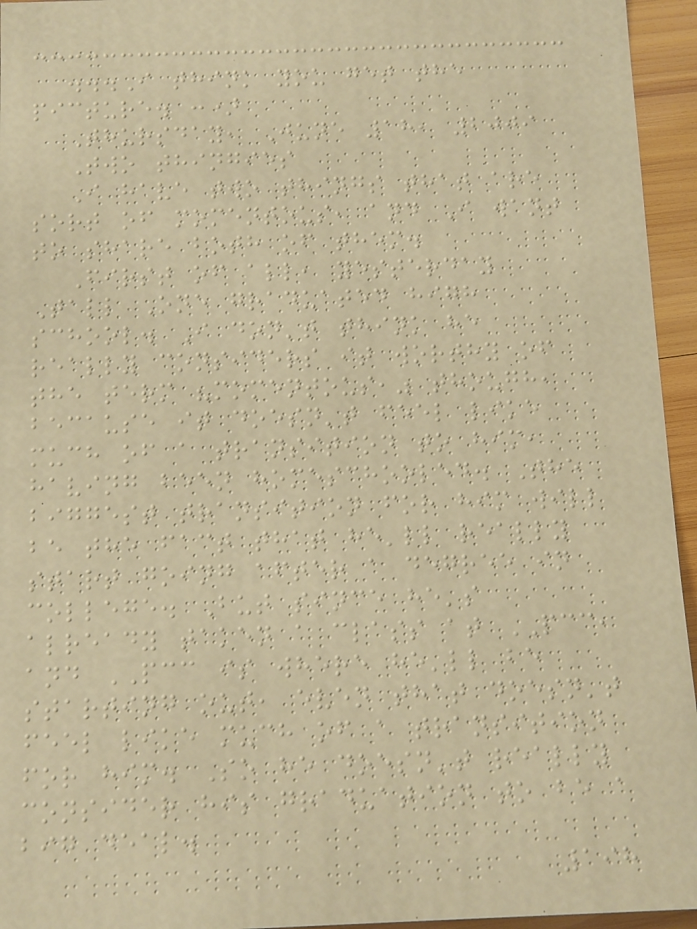...I think you get the
picture. :)
Thursday, June 18, 2009
Two thingies
I have two things that are
sort of momentous, and I want
to share both of them.
First of all, yesterday
Tall One graduated high
school. I don't think he
really considers it worthy of
the term "momentous," though,
because it doesn't feel like
much of a transition to him,
having been homeschooled. The
biggest transition for him will
be the fact that he'll really
start going after a degree in
college. But since he's
already taken a class at PCC,
and PCC is where he'll be
starting out, even that doesn't
feel like much of a transition
for him. So he doesn't really
consider his graduation to be a
big deal.
198
